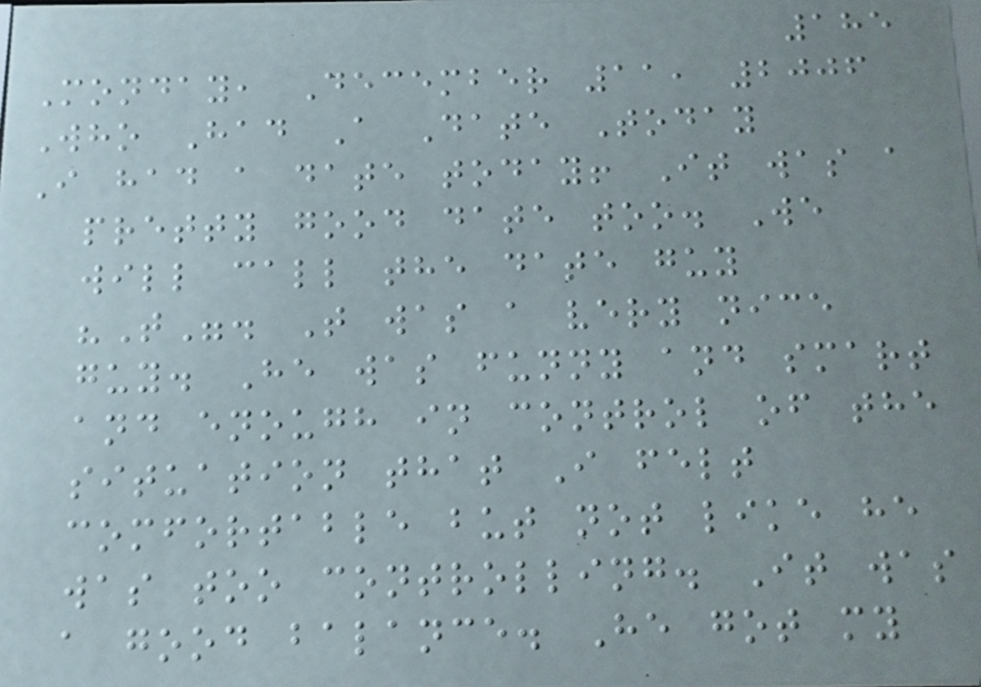185
Monday, December 11, 2006
Who Had A Date Today
I had a date today! It was a
pretty good date too. We
will call the date guy
"T". T was a very nice
guy. He was funny and smart
and enough in control of the
situation that I felt
comfortable but not like he
was too controlling. It was
a good balance. He got my
